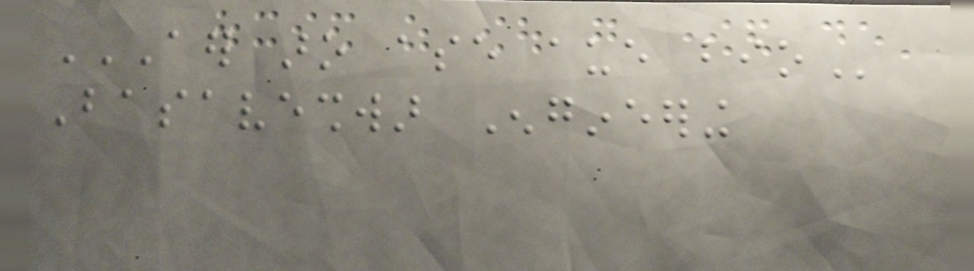AER ARO ASE AUE BIO
Basaveshwar Engineering
